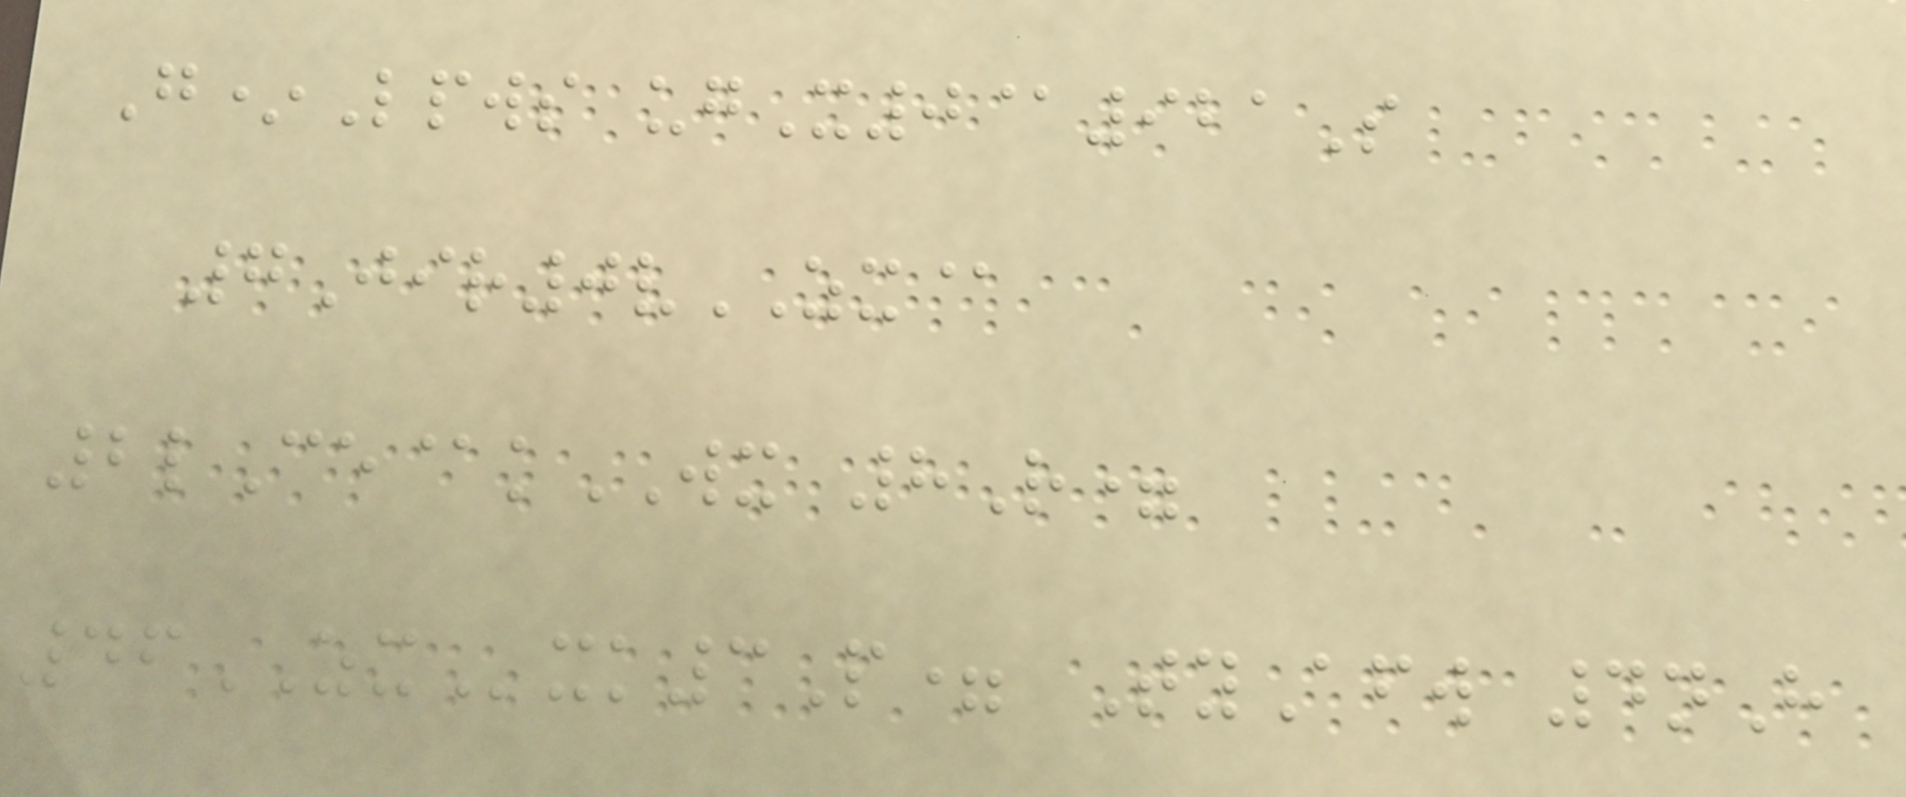G*Lpws ugX0@921S
7Jir0vZX@
2lCe@kWX 8R=
46ZXxk3P= TyAfw 4nH
